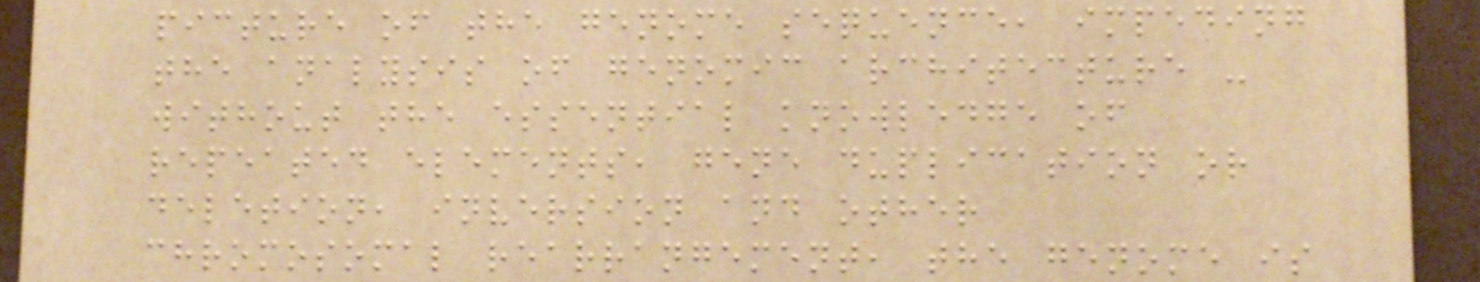picture of the genome sequence, impeding
the analysis of genomic architecture -
without the essential knowledge of
repeated elements, gene duplication or
deletion, inversion and other
chromosomal rearrangement, the genome is
